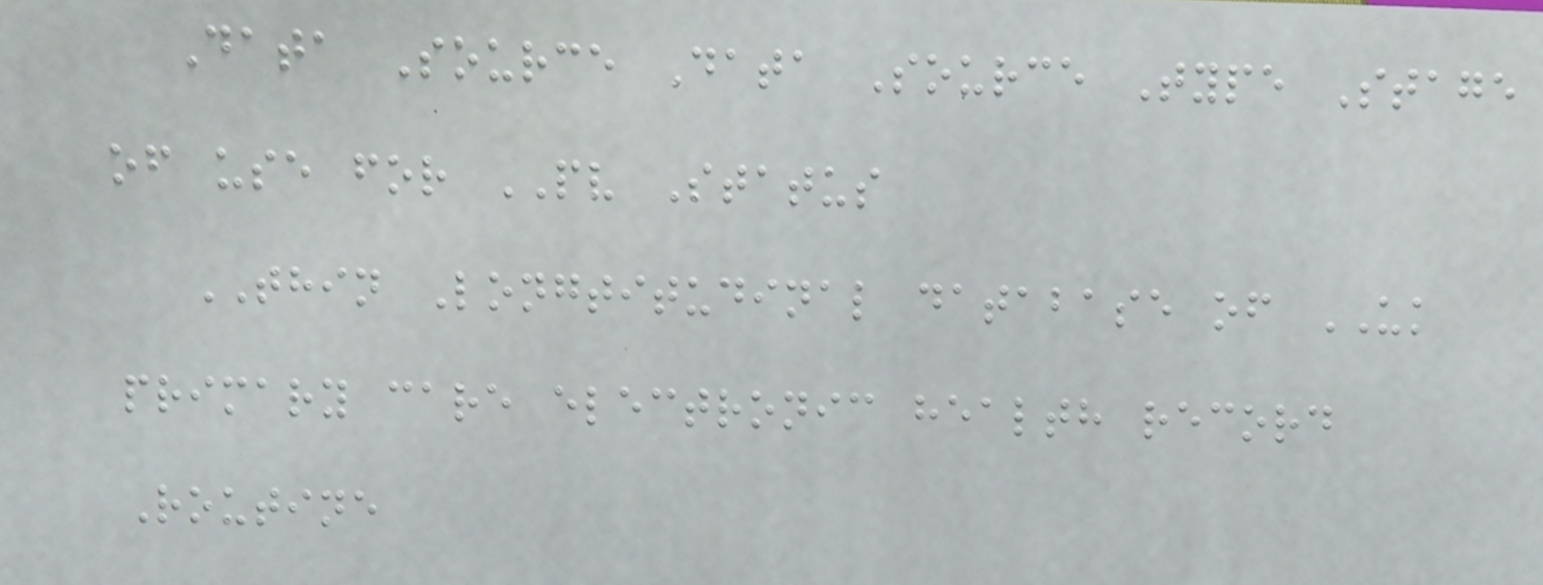Data Source Data Source Type Stage
of use for PV Status
THIN Longtitudinal database of UK
primary care electronic health record
Routine
